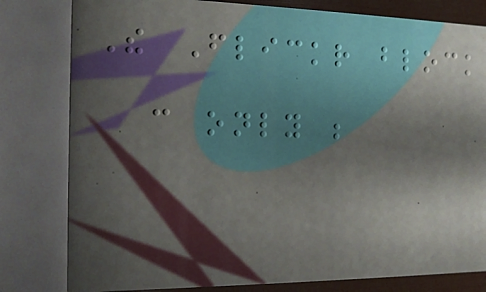The Flickr block
can only be
